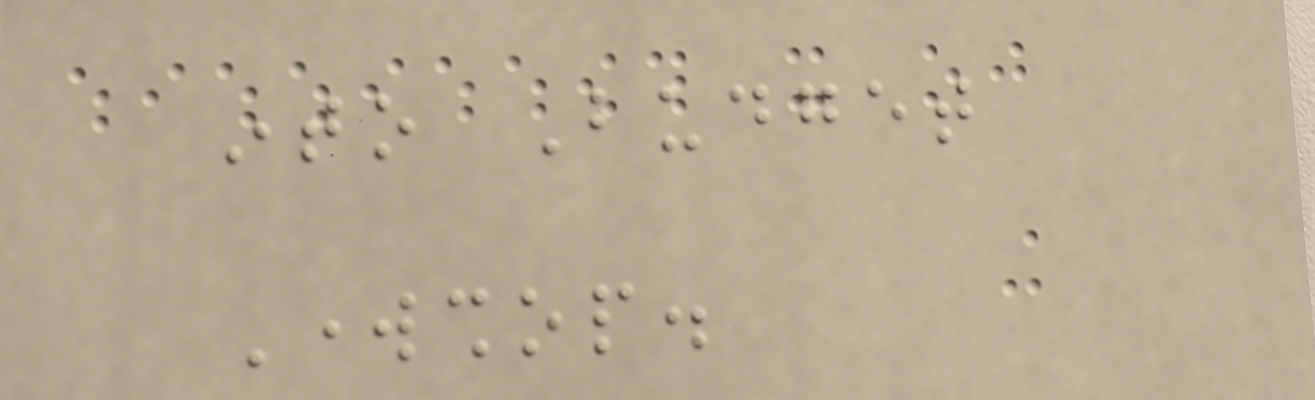into Budget
Workshop.
